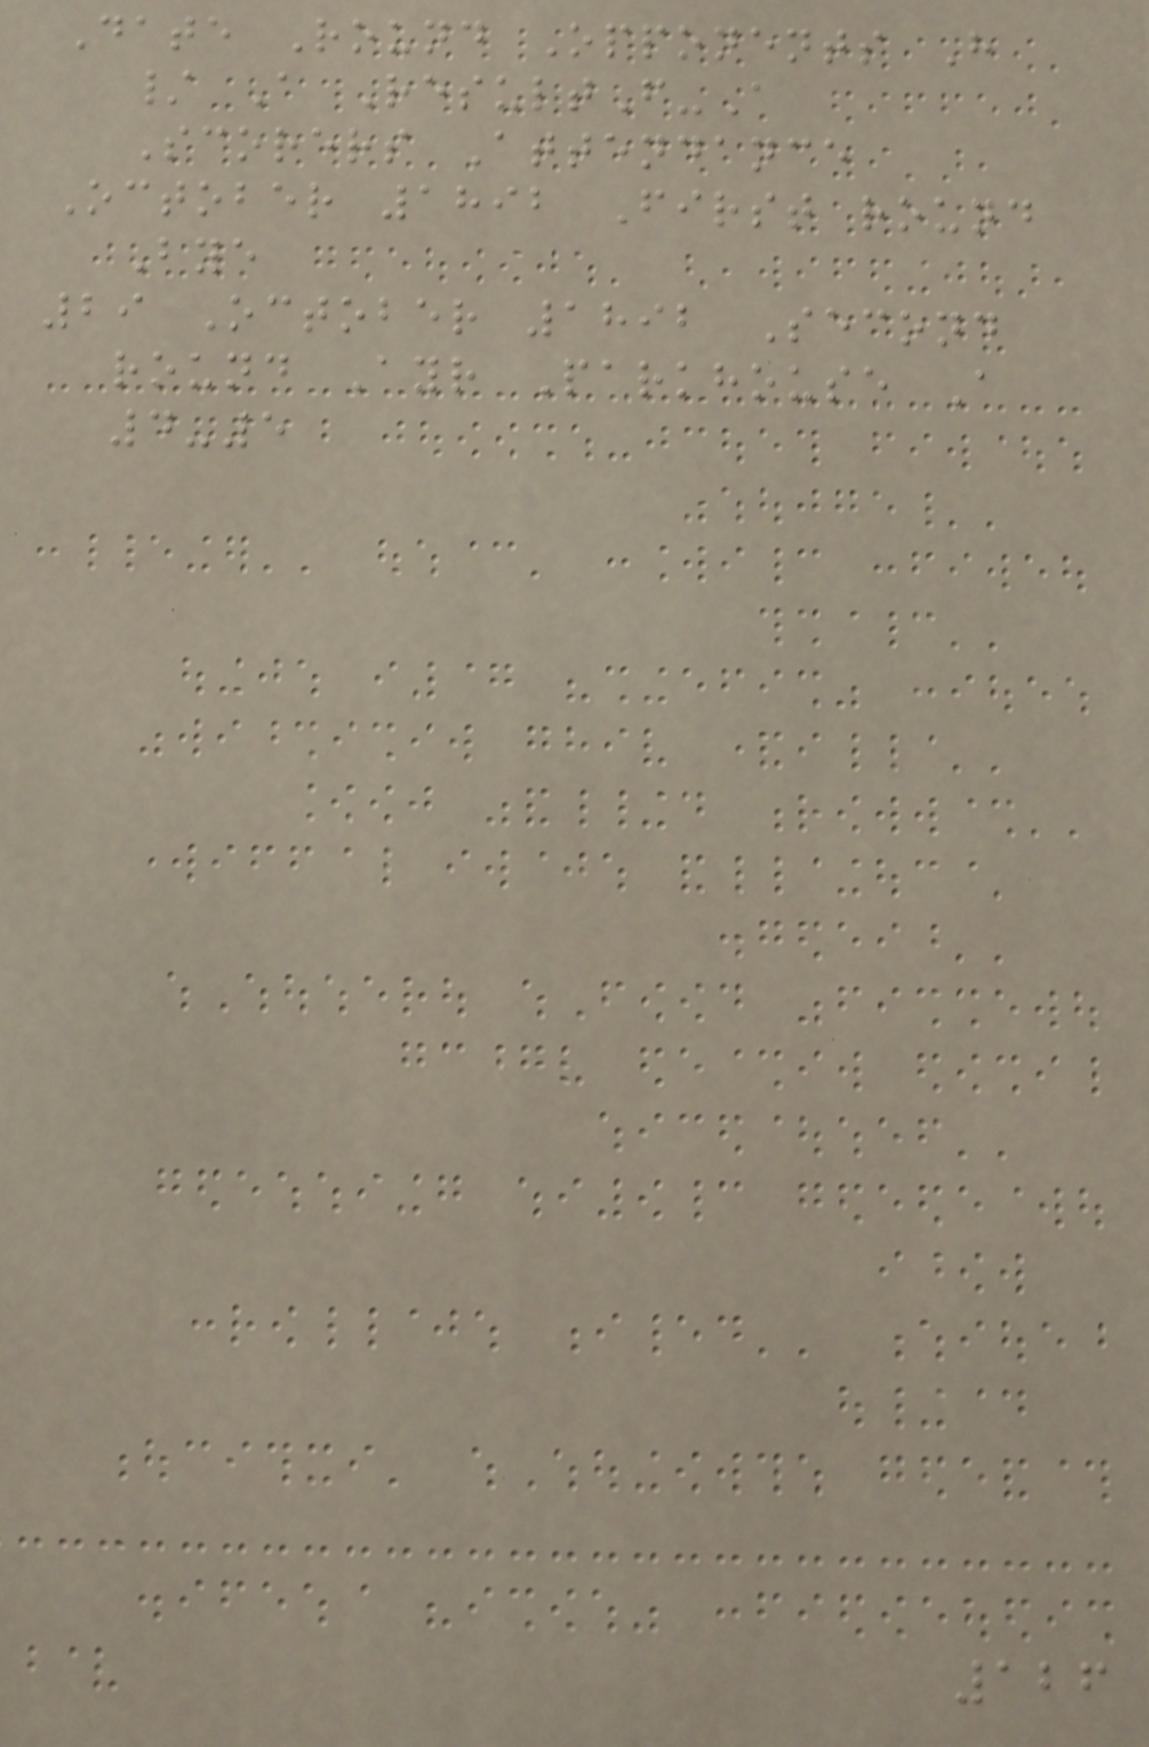Date Round Opponents H
/ A ResultF-A
Scorers Attendance
October 1892 First round
Bye
29 October 1892 Second
round Ayr Parkhouse A
4-5
126
